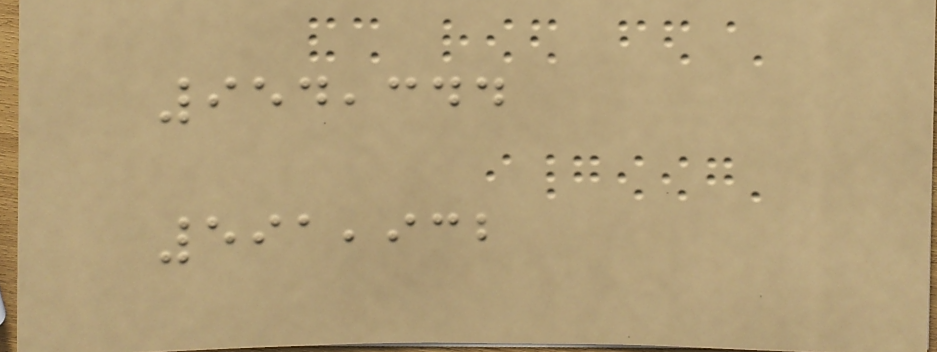954,344
591,932
